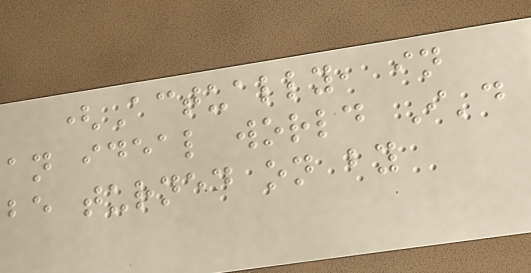(Actually, in
an ideal world I'd
be turned on by
